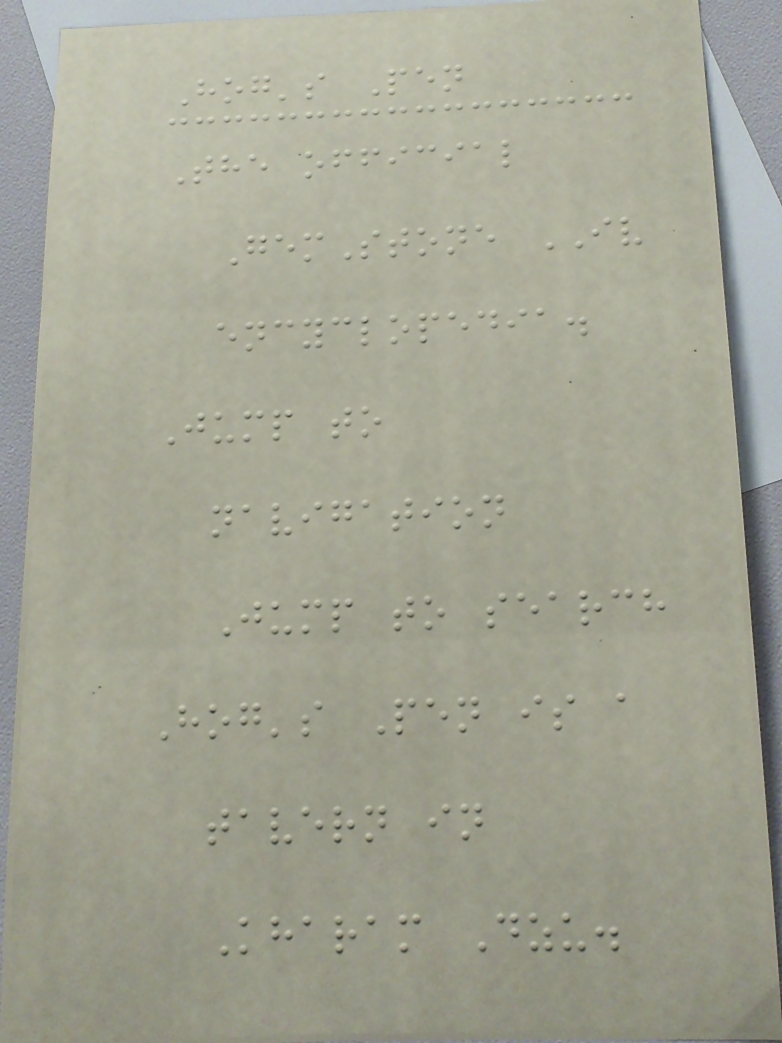Hog's Pen
The official
GemStone IV
encyclopedia.
Jump to
navigation
Jump to search
Hog's Pen is a
tavern in
Kharam Dzu.
